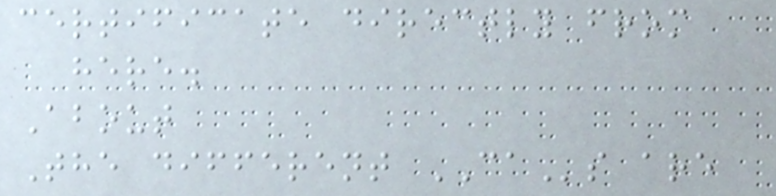certificate directly from
here.
About
The different CAs are
